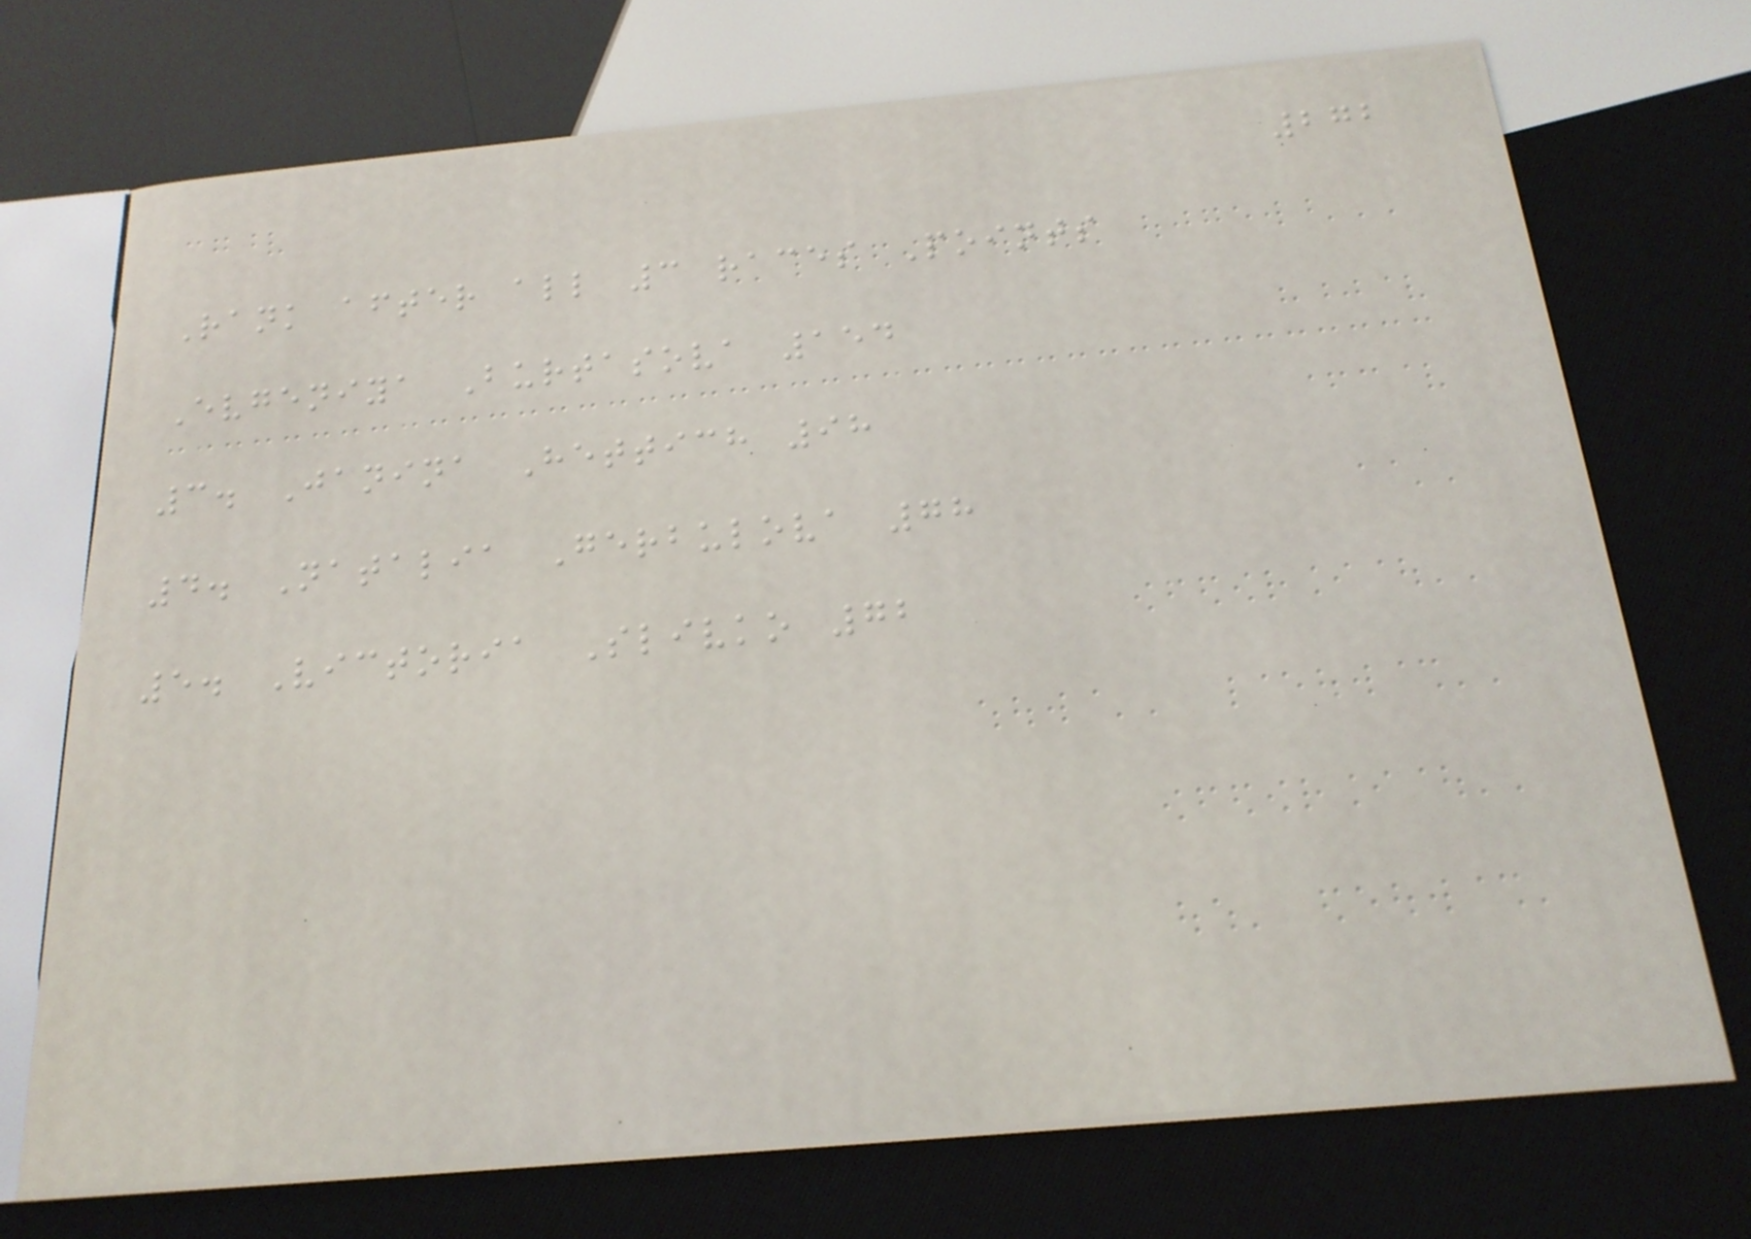272
Rank after all 3 races Points
Evgeniya Burtasova 154
3. Janina Hettich 98
4. Natalia Gerbulova 78
5. Victoria Slivko 72
